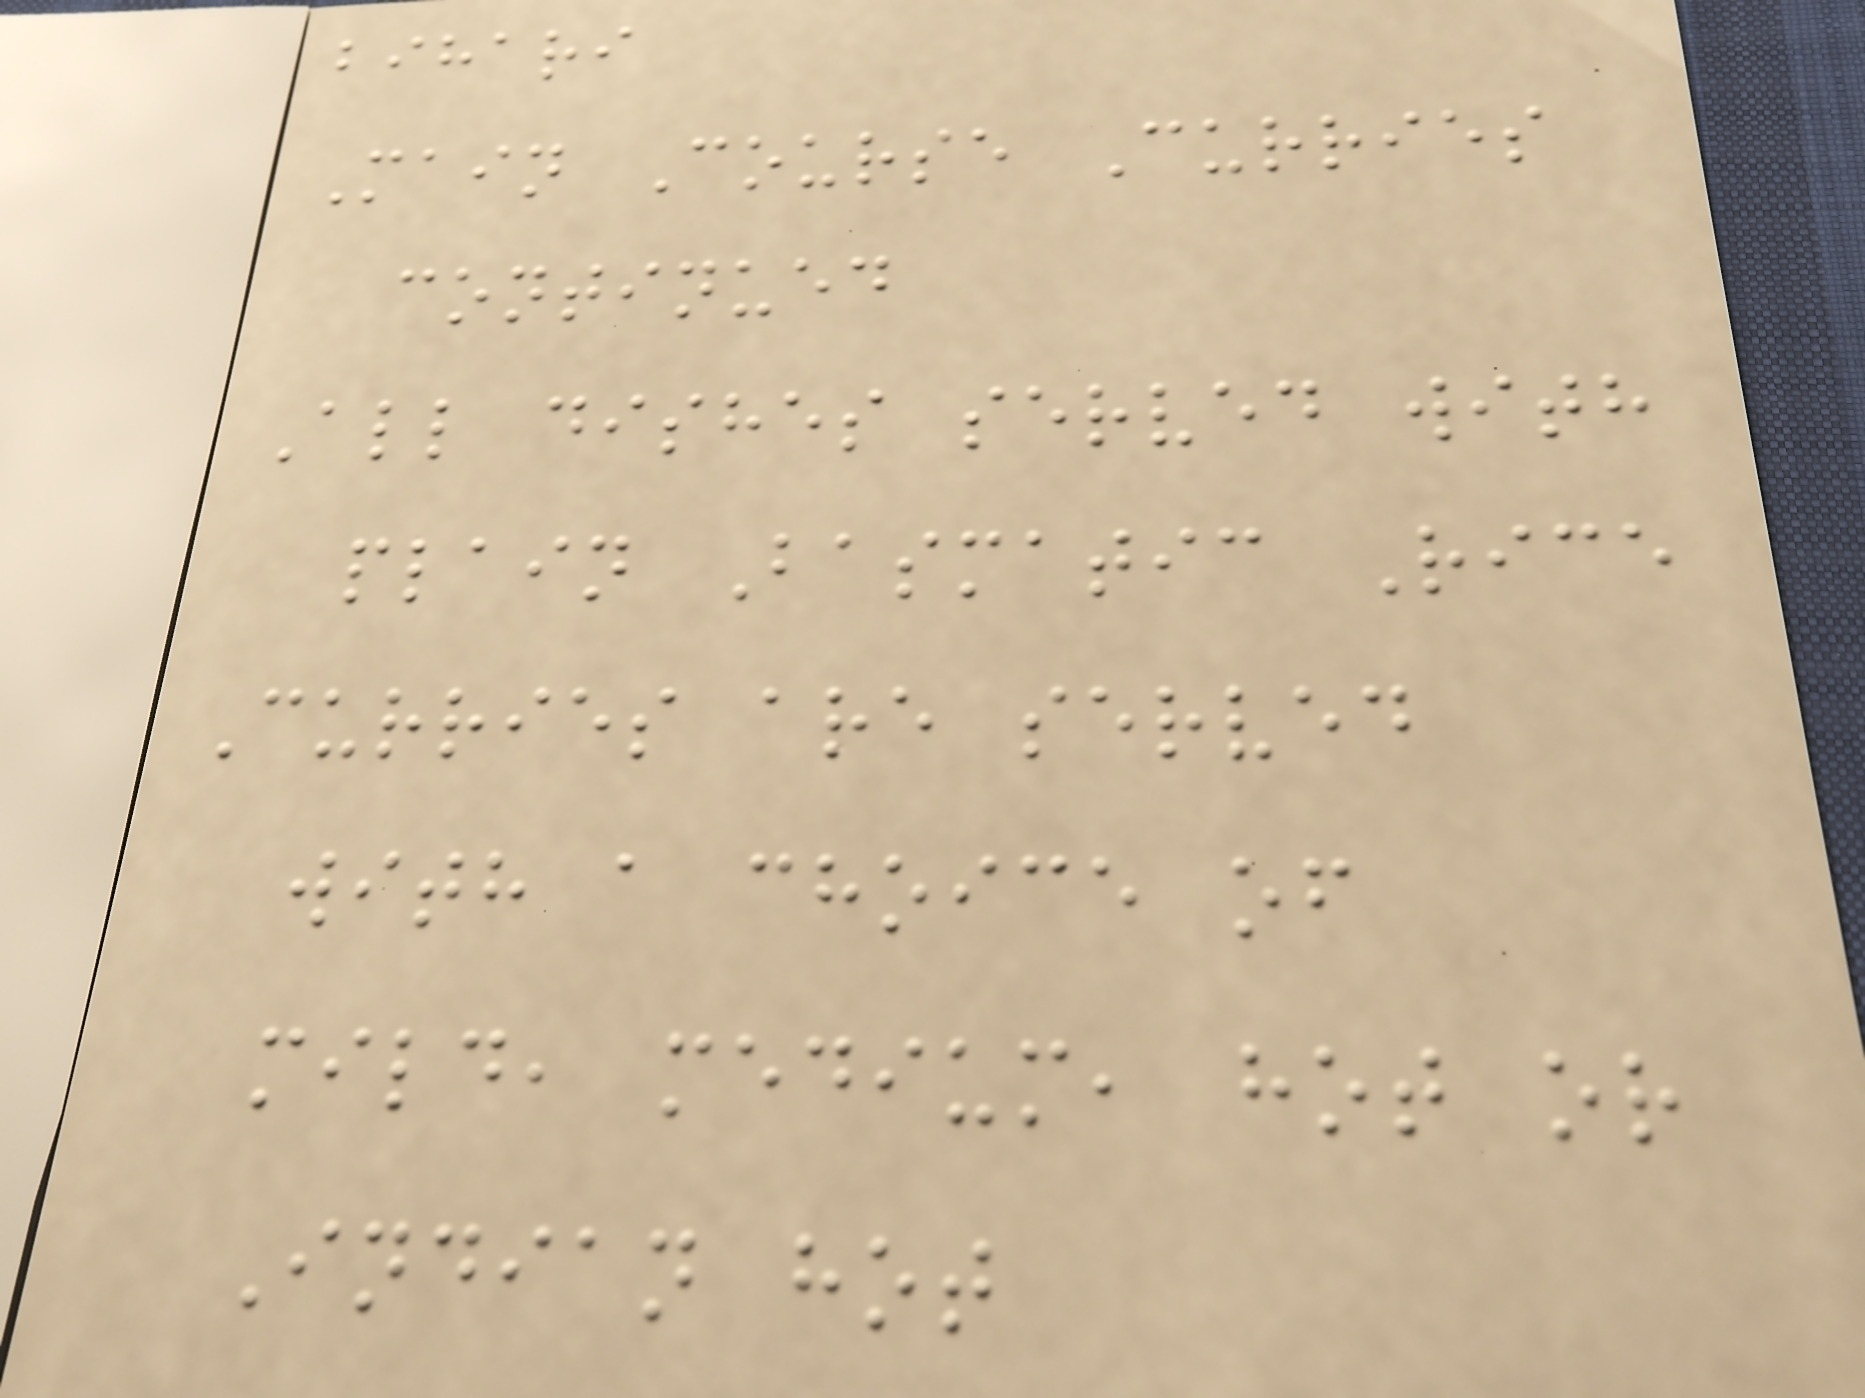bihari
Main Course Curries
continued
All dishes served with
plain Basmatic Rice
Curries are served
with a choice of
mild, medium, hot or
Indian hot
